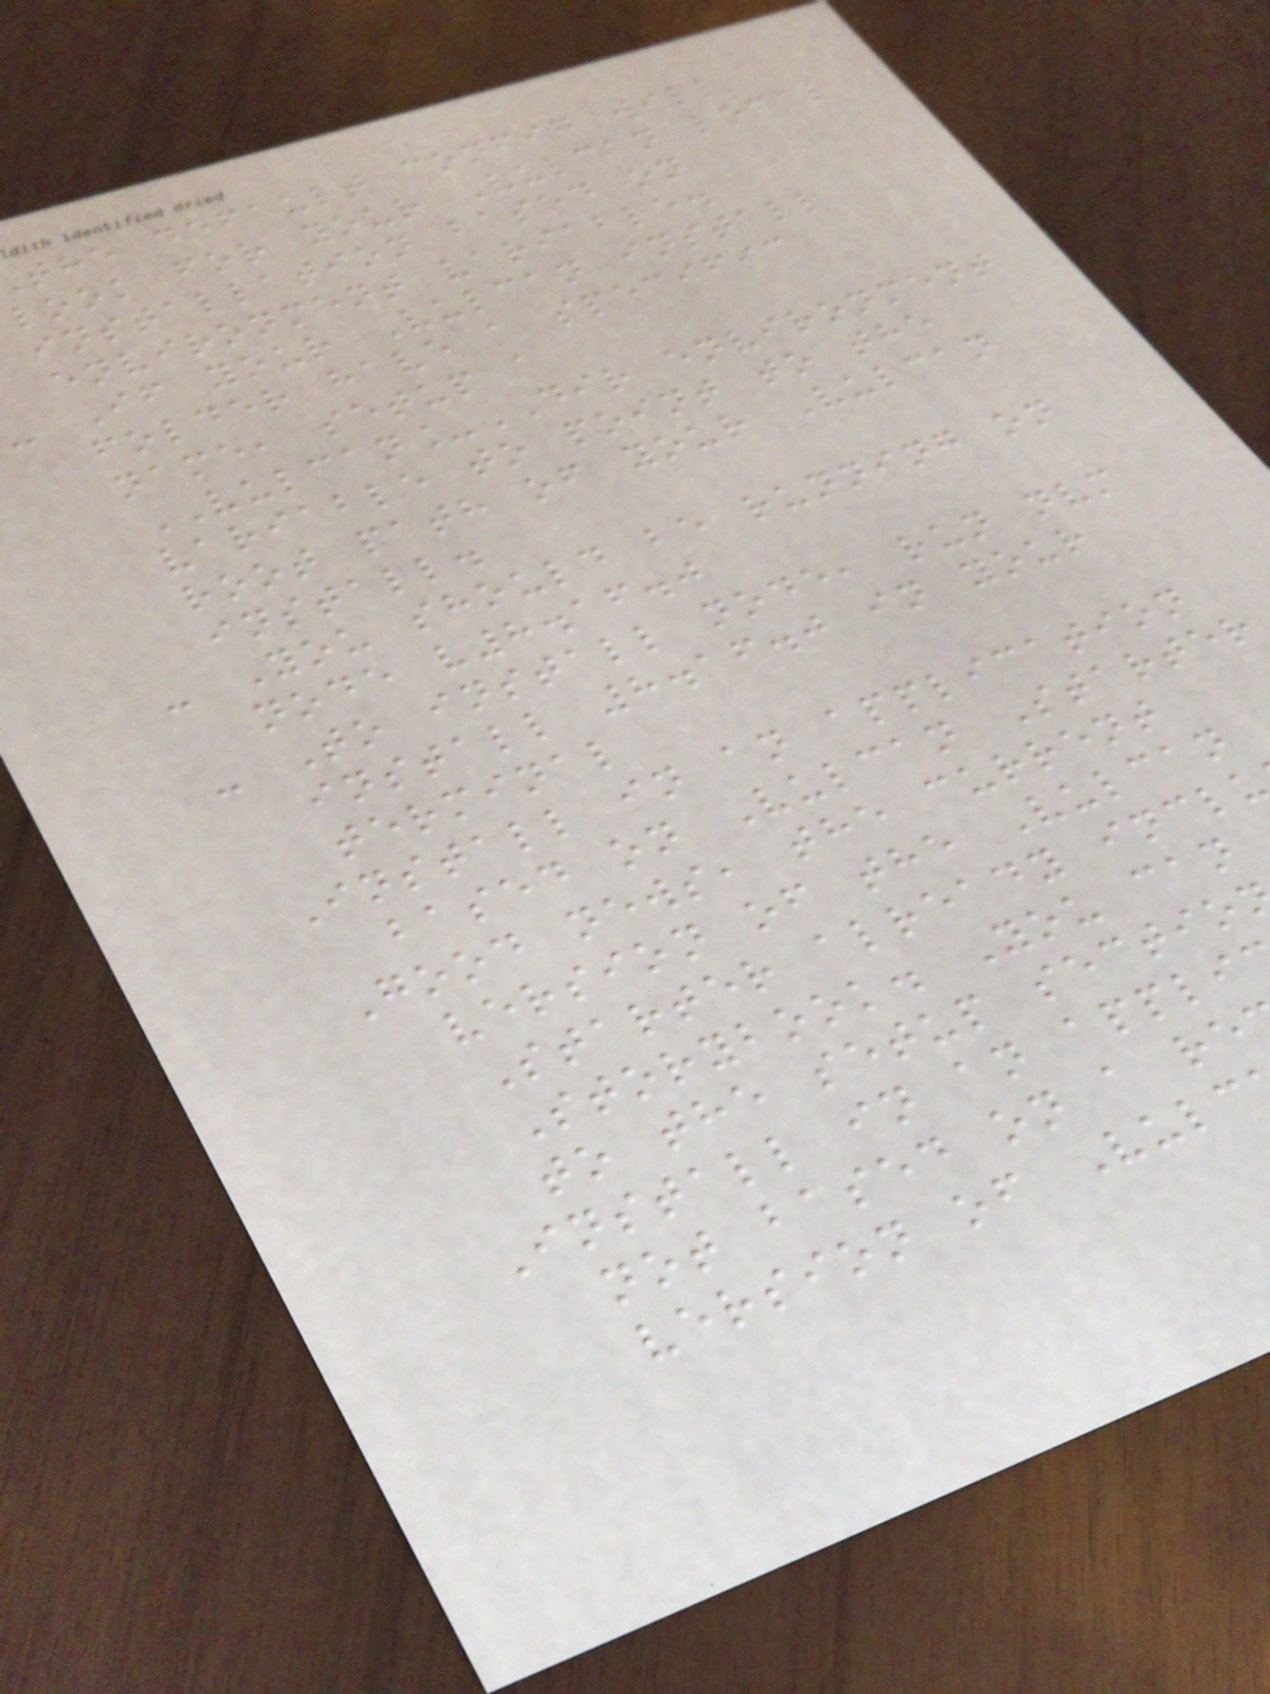the default config will
look for your Vulcan local
installation based on
environment variable.
- If your Vulcan install
folder have a specific
name, setup a
VULCAN_DIR environment
variable to point to the
root path of your Vulcan
install.
- You should be running on
node v8.16.0
- To install node, run nvm
install 8.16.0 in your
terminal
Install in an application
based on Vulcan Starter
Good news, the current
version of the Vulcan
Starter already inclu
Storybook. You can
to the setup sectio
Install in an appli
not based on a re
version of Vulc
